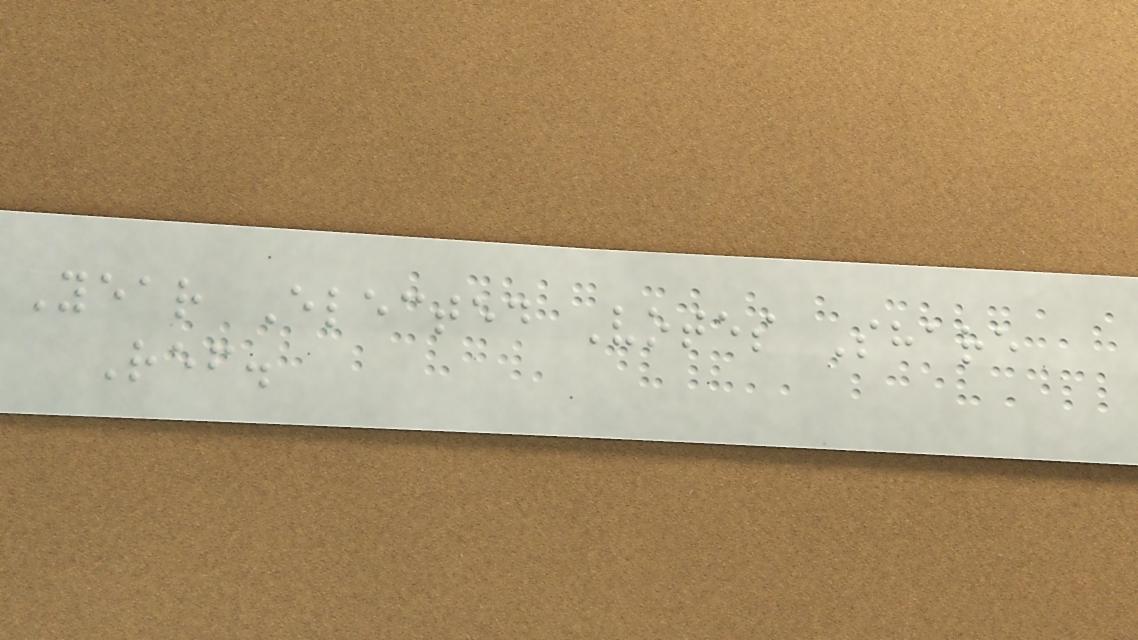Year Elected Votes Share
Ref.
